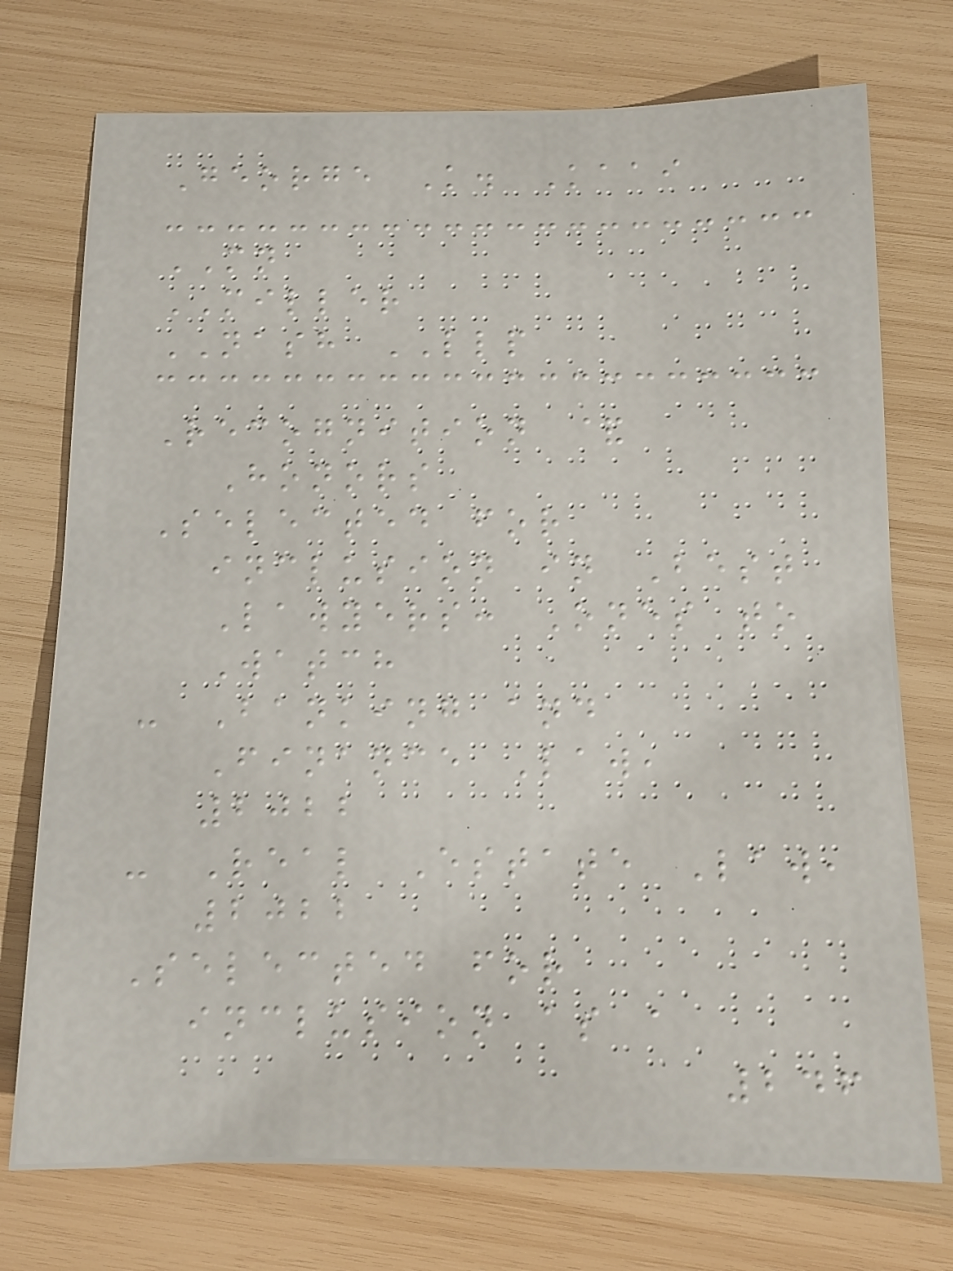George K. Kaai
MN
MILLER
NASH LLP
Recognition &
Honors
Selected for
inclusion in Best
Lawyers: Ones to
Watch
- Banking and
Finance Law,
2022
- Real Estate Law,
2022
Selected for
inclusion as a
246
